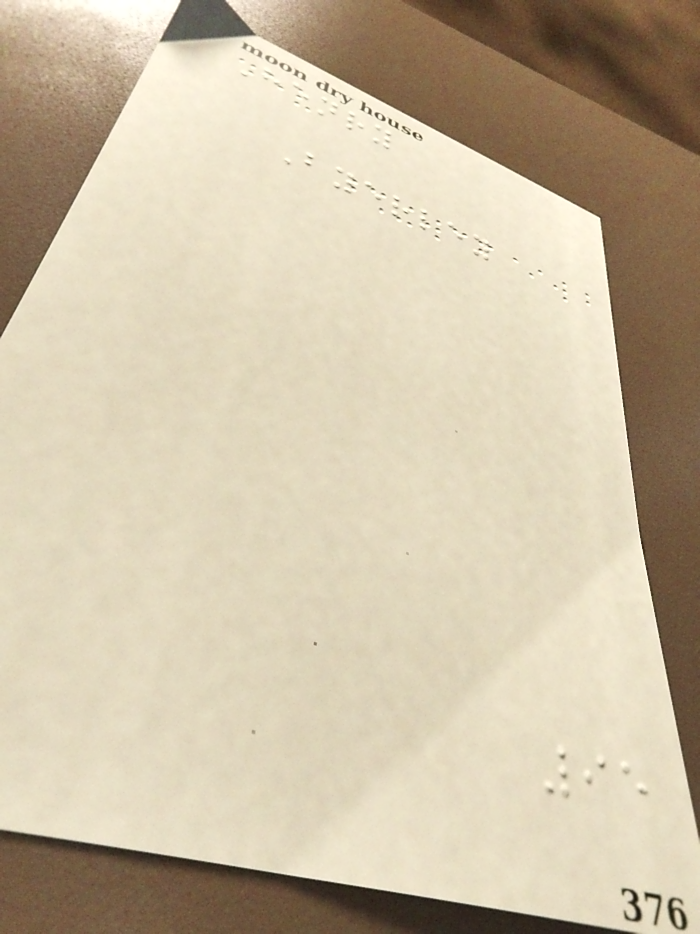Henry
Byerley
95
